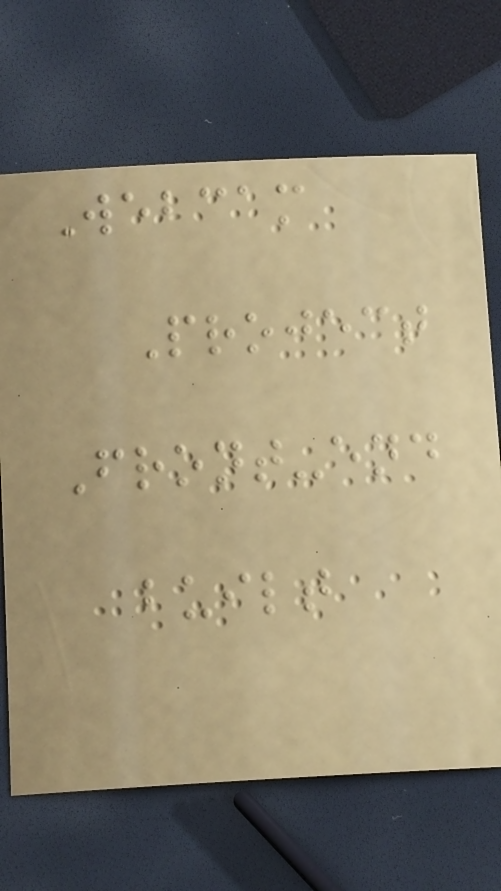Webcam
Project
Front-end
built
